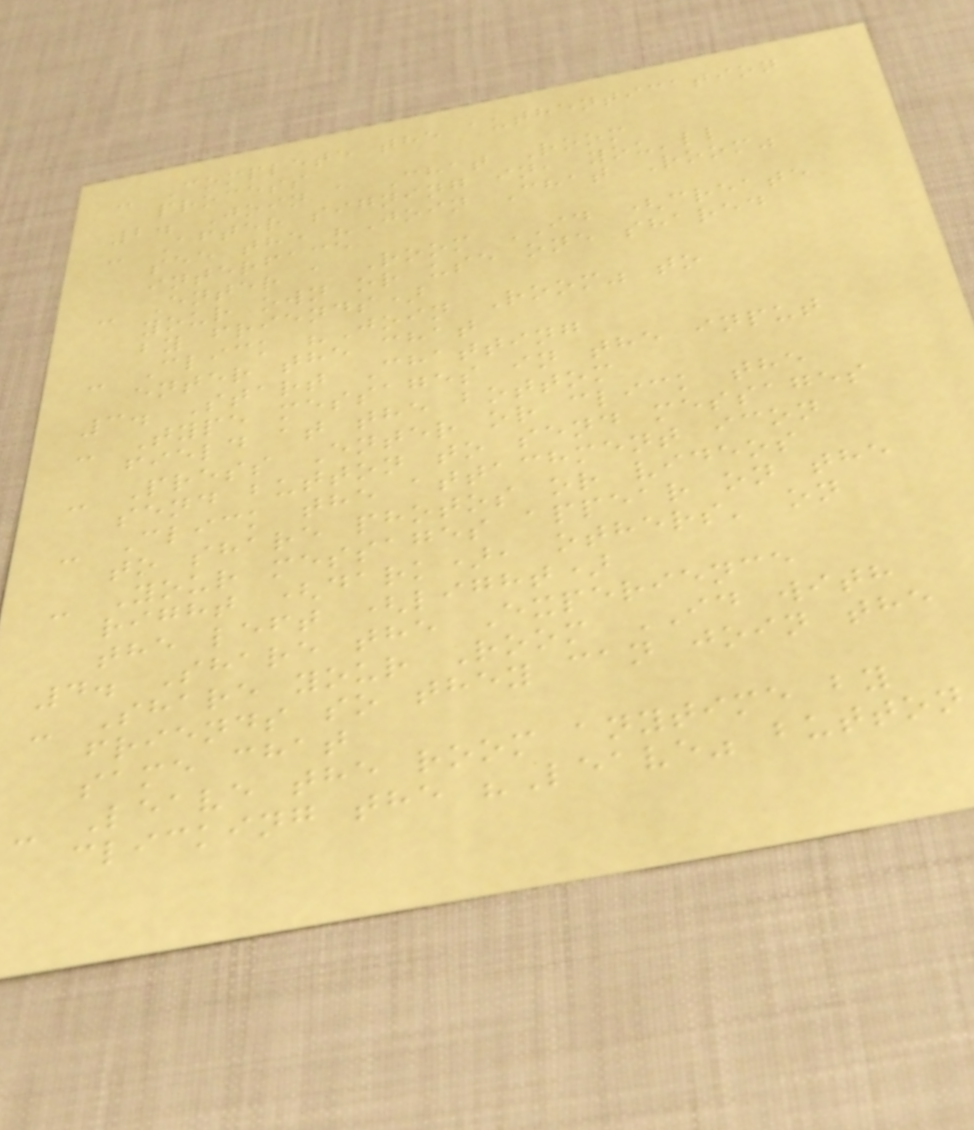- Complete the authentication
process
2. Join a Chat Room
- After signing in, you'll
see the "Join Chat Room"
interface
- Enter a Room ID (create
your own or use one shared
by friends)
- Click "Join Room" to
enter the chat
3. Start Chatting
- Type messages in the input
field at the bottom
- Press Enter or click the
send button to send messages
- Click the attachment icon
to share photos or videos
- Your messages appear on the
right (dark), others' on
the left (light)
4. Share the Experience
- Share your Room ID with
friends so they can join the
same chat
- Leave the room anytime by
clicking the "Leave" button
